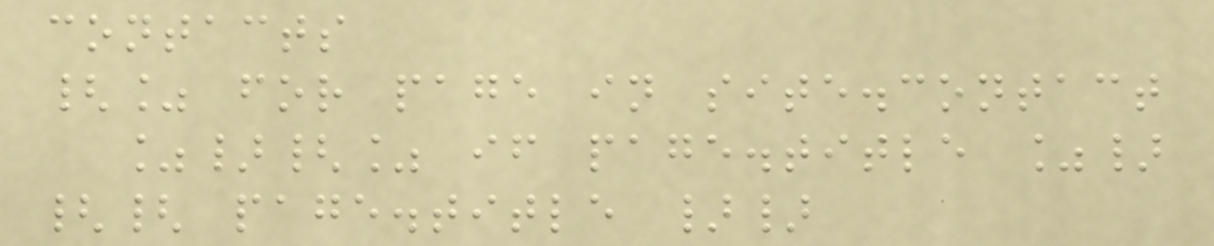contacts
{% for page in site.contact
%}{% if page.title %}
{{ page.title }}
